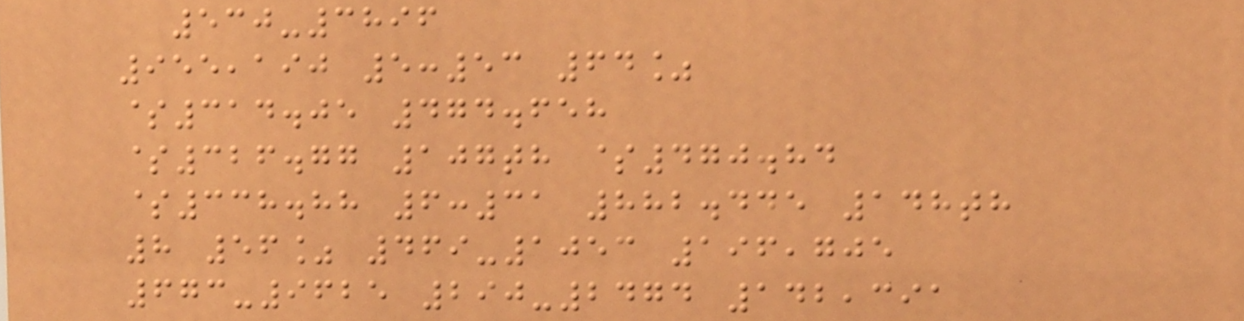530-3896
955,190 5:53 64%
$314.05 474.658
$326.77 107th $470.84
$338.88 6:31 882.445 148th
8 56% 469-1053 196,705
673-9625 290-2474 142,391
